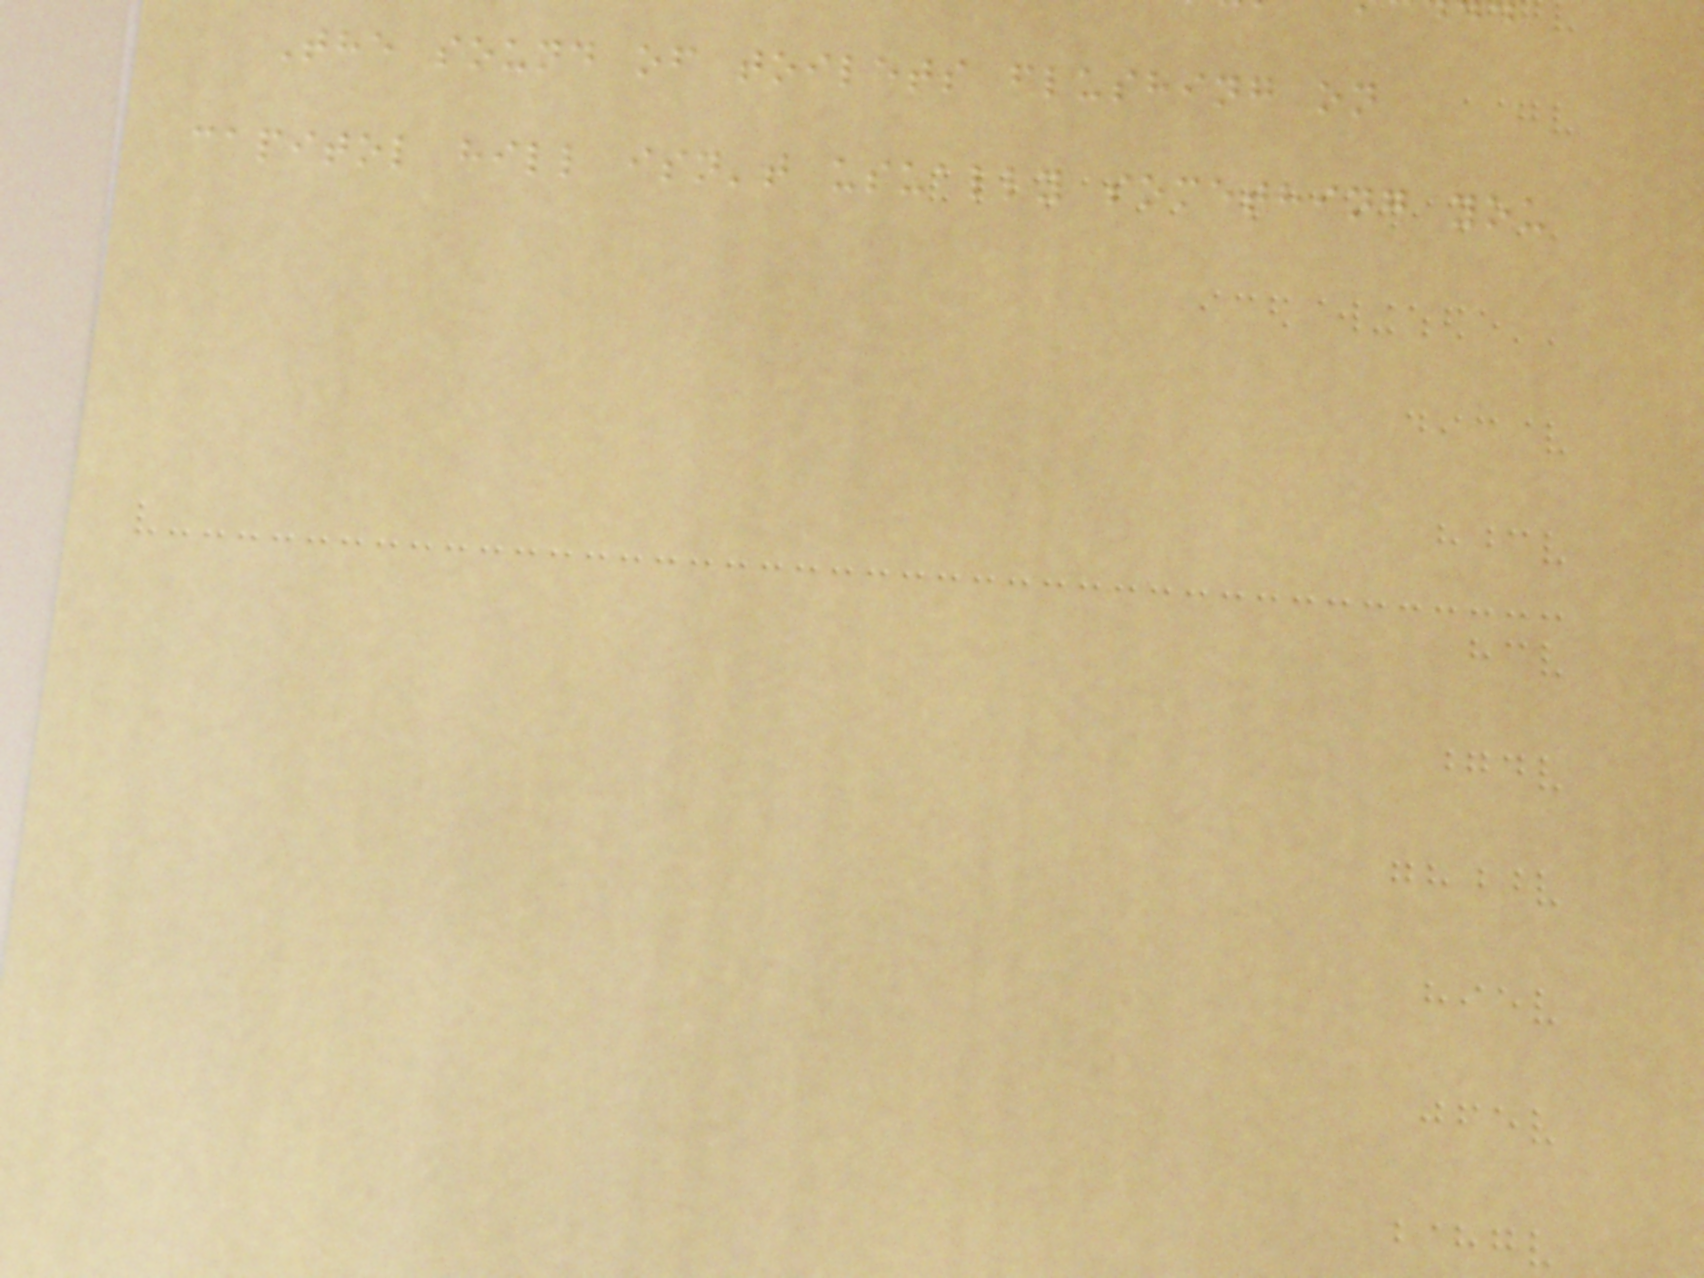The sound of toilets flushing on
capitol hill isn't usually something you
